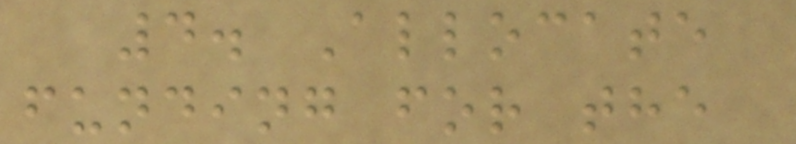4. Allocate
funding for the
